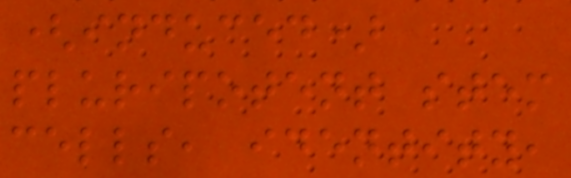(induced)
pluripotent stem
cells, identity,
